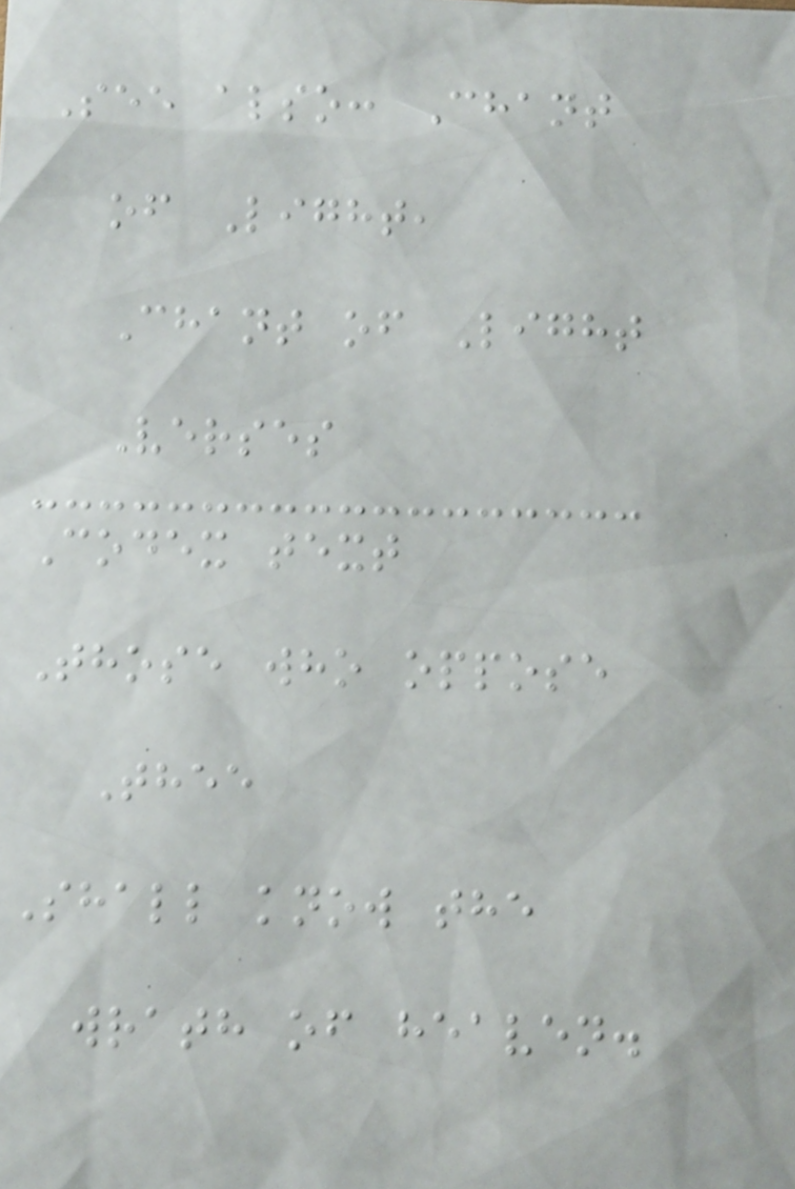See also: Chant
of Light,
Chant of Light
Verses
Codex text
Those who oppose
Thee
Shall know the
wrath of heaven.
